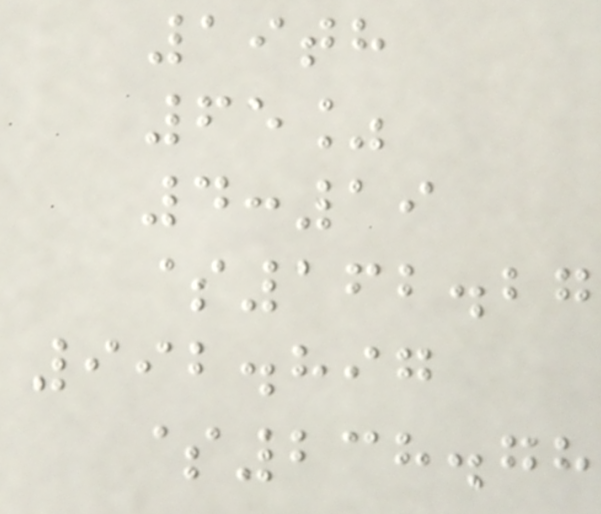19th
65%
4:19
$162.27
992.897
$238.78
